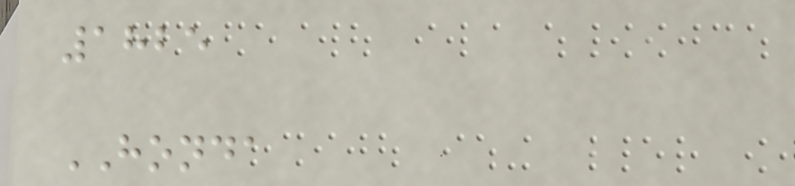1825
HONDA
